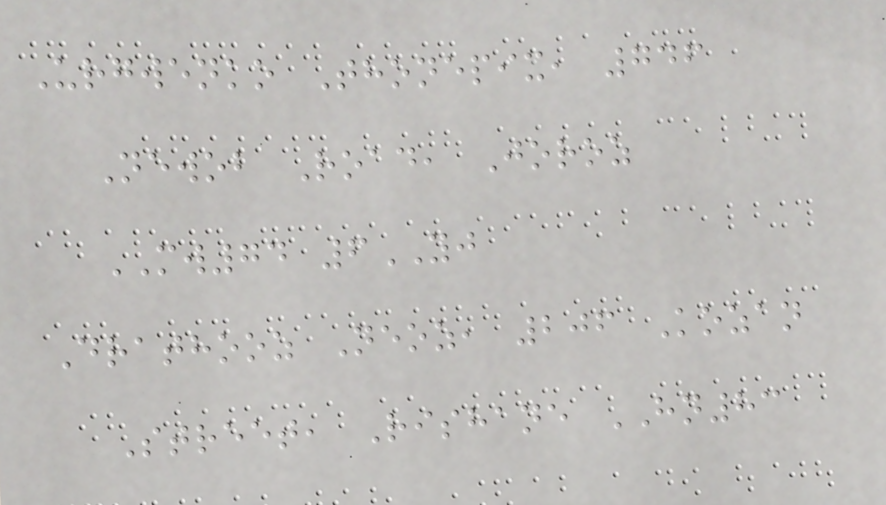Urgwenko Thonepix, 746
Newob Road, Joroz
MW74 6YJ
Drathooz Neoz, 206 Kozan
Street, Rishane HN83
